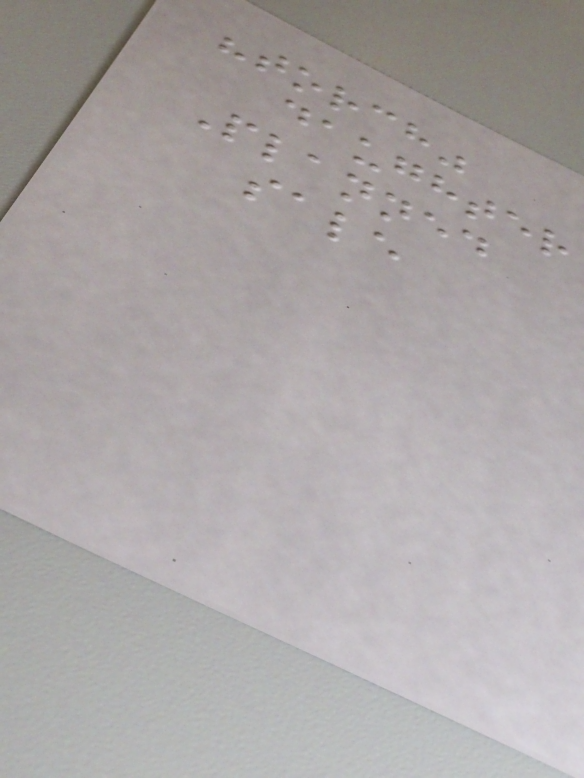"torch"
daughter
Planned
sale
